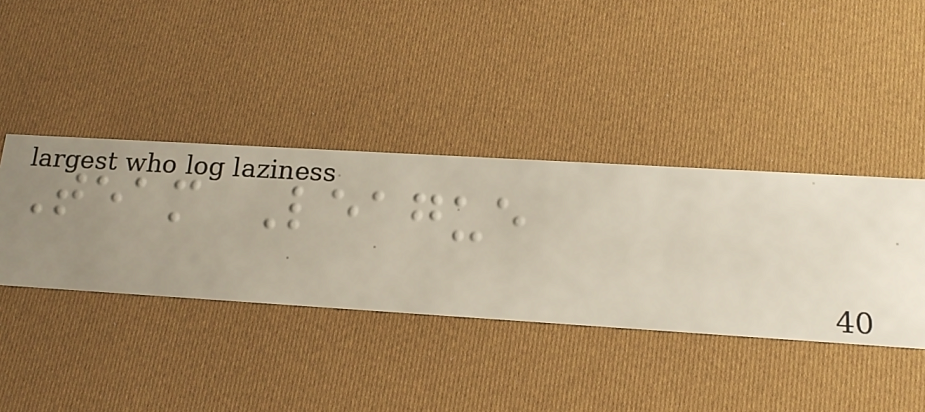Team League
